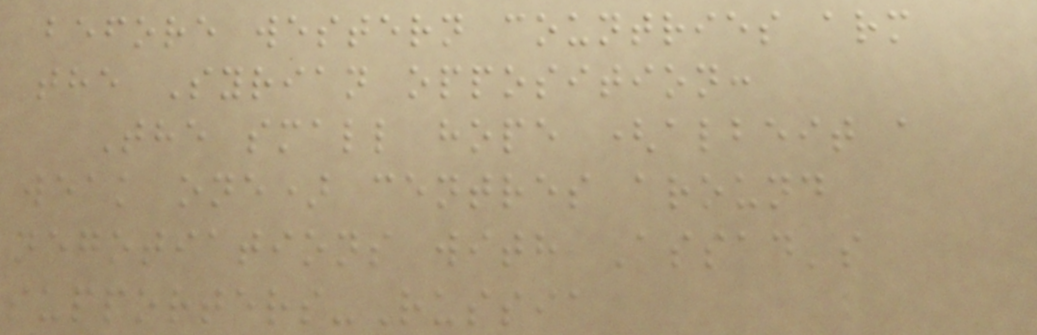before western countries arm
the Syrian opposition:
The small hope (albeit a
weak one) centres around
negotiations with Assad's
supporters-Russia
